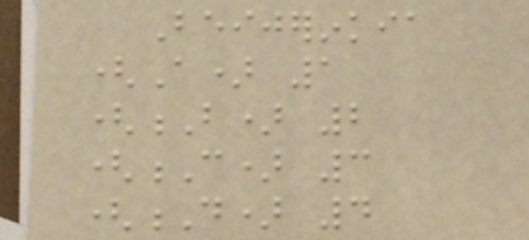Beijerinkia
(A) 1
(B) 2
(C) 3
(D) 4
